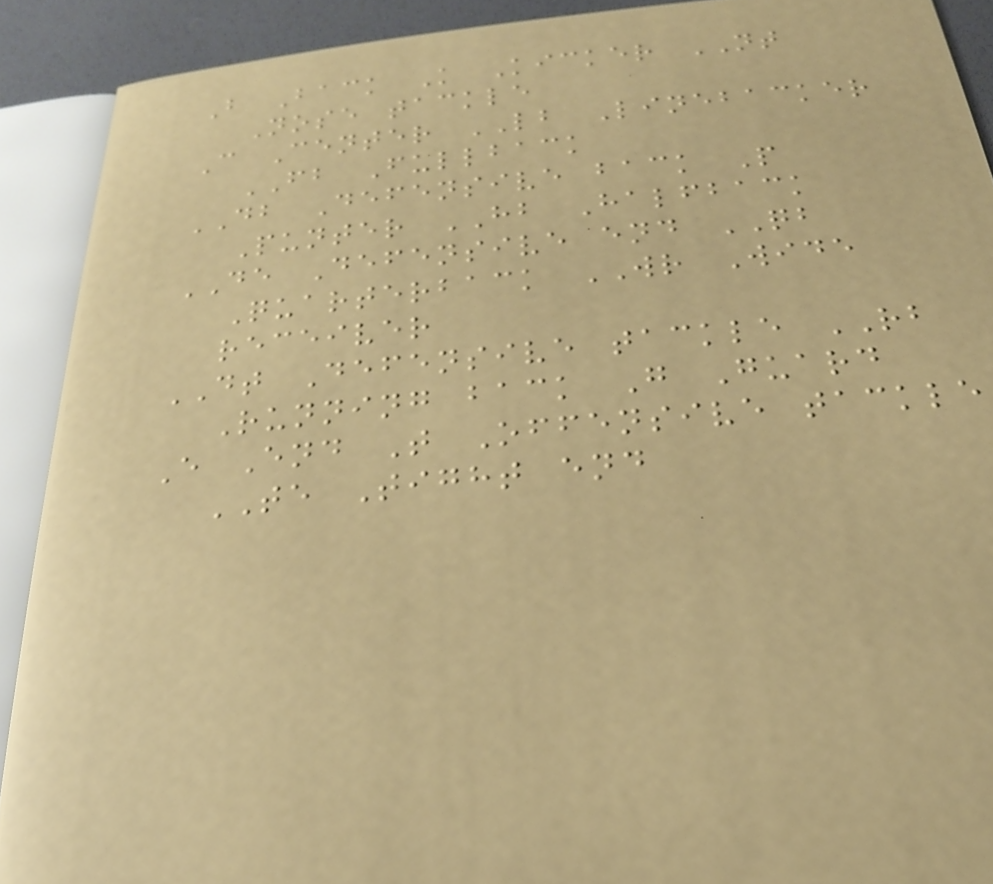B Back K Kicker NT
Nose tackle
C Center LB Linebacker
FB Fullback
DB Defensive back P
Punter HB Halfback
DE Defensive end QB
Quarterback WR Wide
receiver
DT Defensive tackle RB
Running back G Guard
E End T Offensive tackle
TE Tight end
